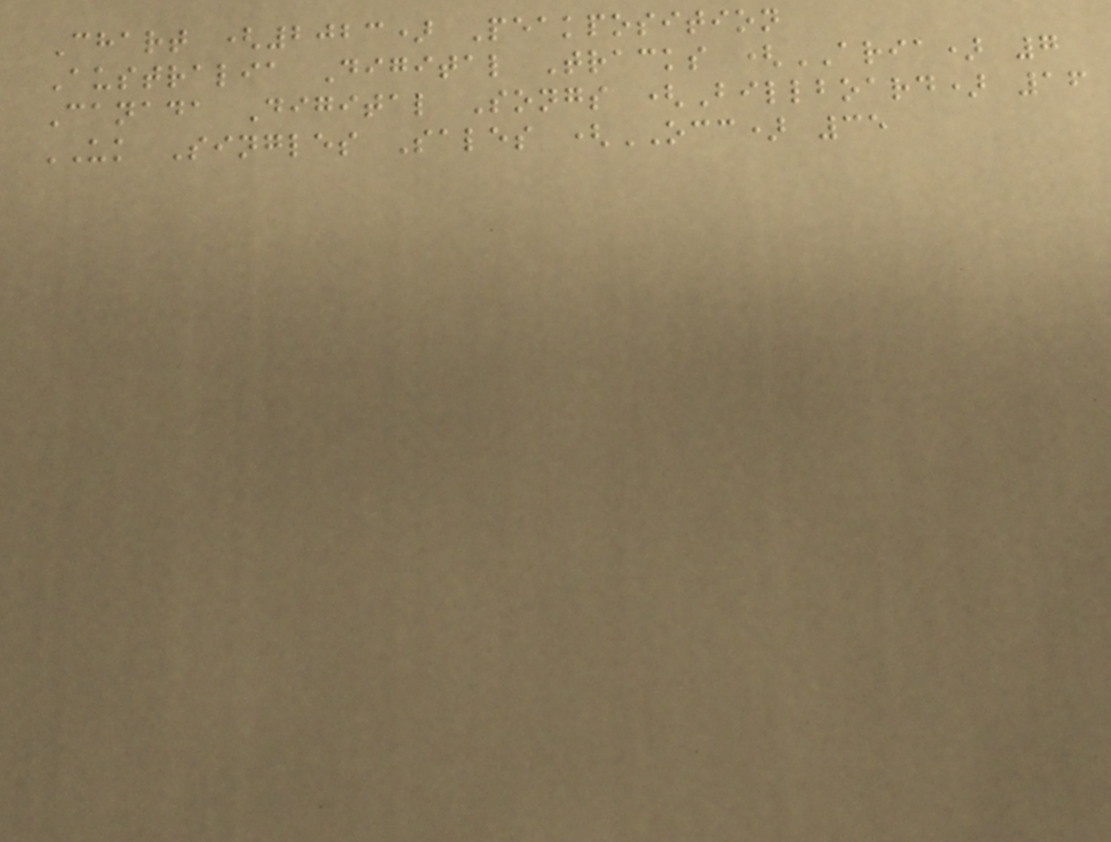Chart (2023) Peakposition
Australia Digital Tracks (ARIA) 7
Canada Digital Songs (Billboard) 16
UK Singles Sales (OCC) 35
